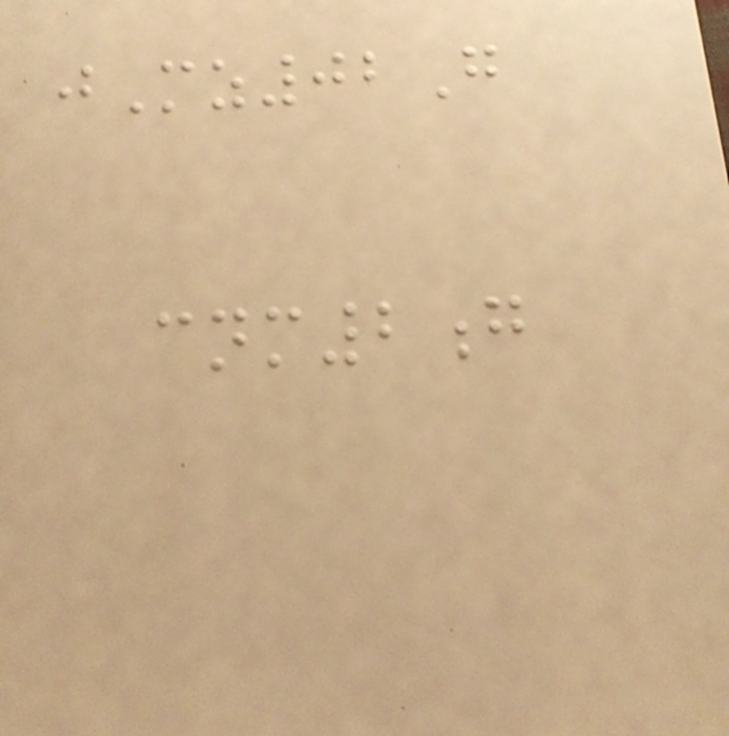jMz02G
cnm2g
